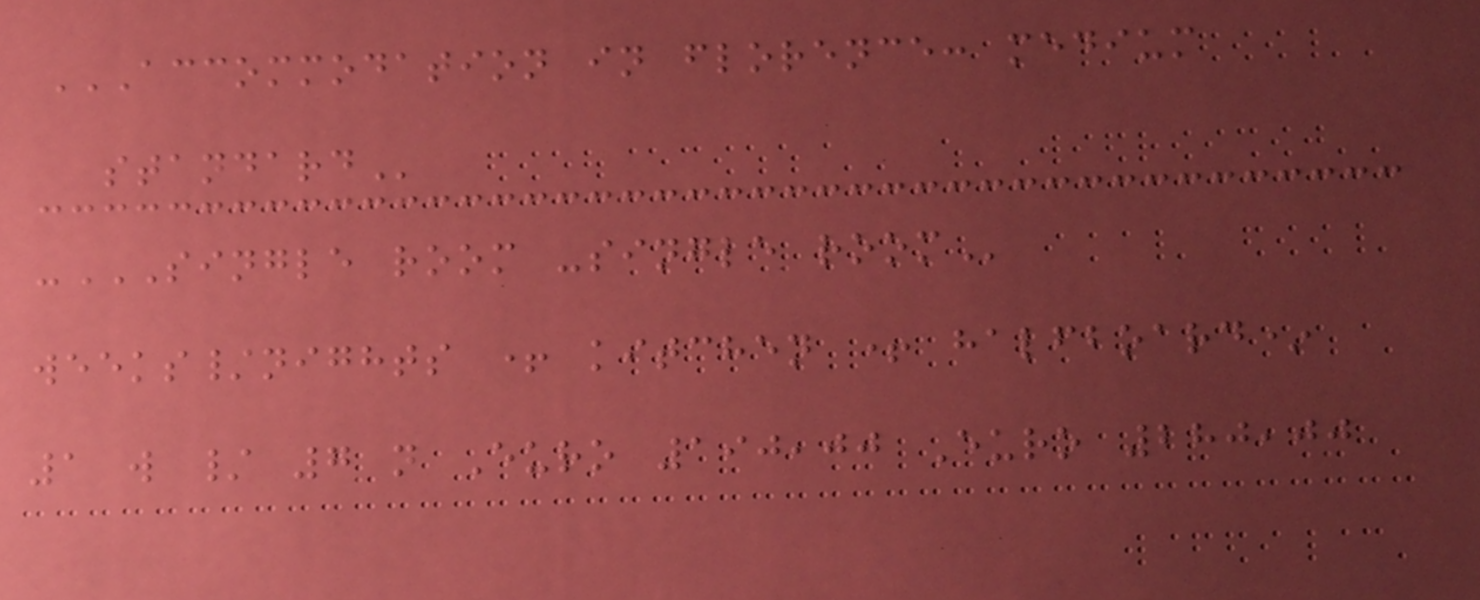ACCOMMODATION IN FLORENCE: MEDIUM
STANDARD
-SINGLE ROOM -SINGLE ROOM
weeks/nights + kitchen + halfboard*
1 w / 7 n Euro 190,00 Euro 280,00
